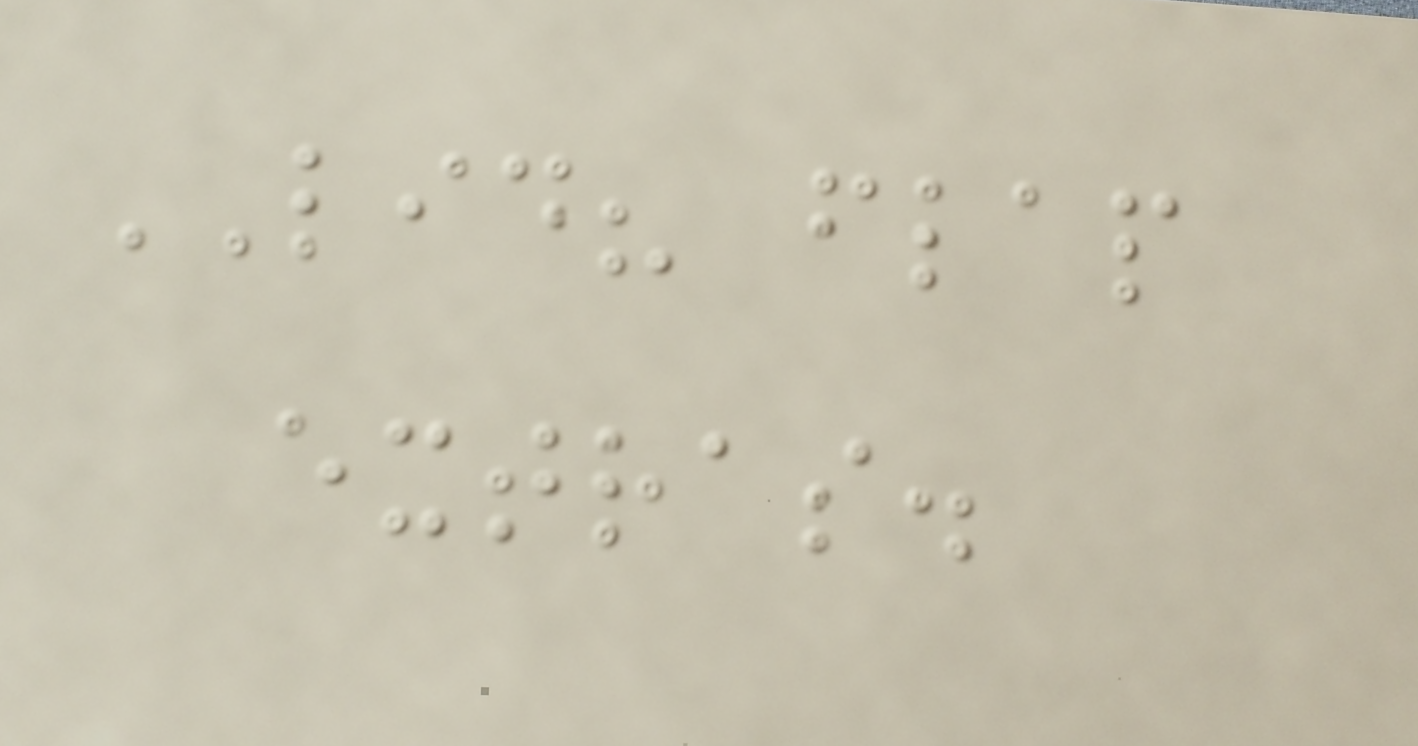LID? flap
extras.
